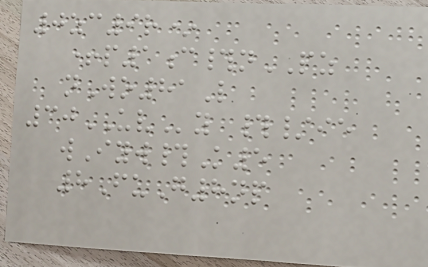0zc9r*
+p1c#nPZ
nWo81L
30UVy #/ie
wIyw#K5
8FuG8np
